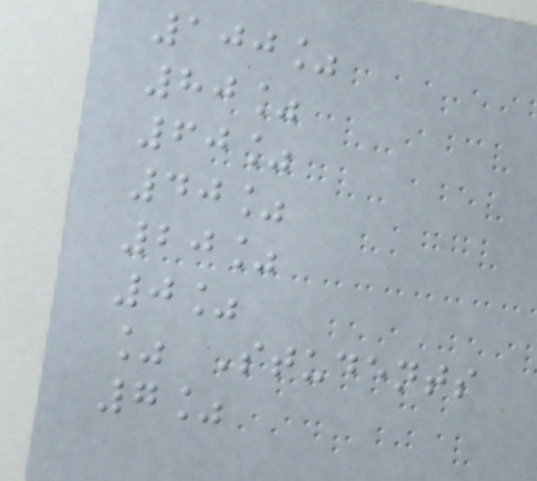100%
80%
60%
40%
20%
0%
% Students
7%
